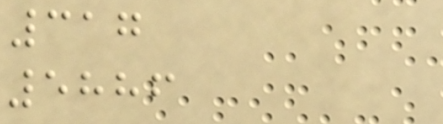317
5886
